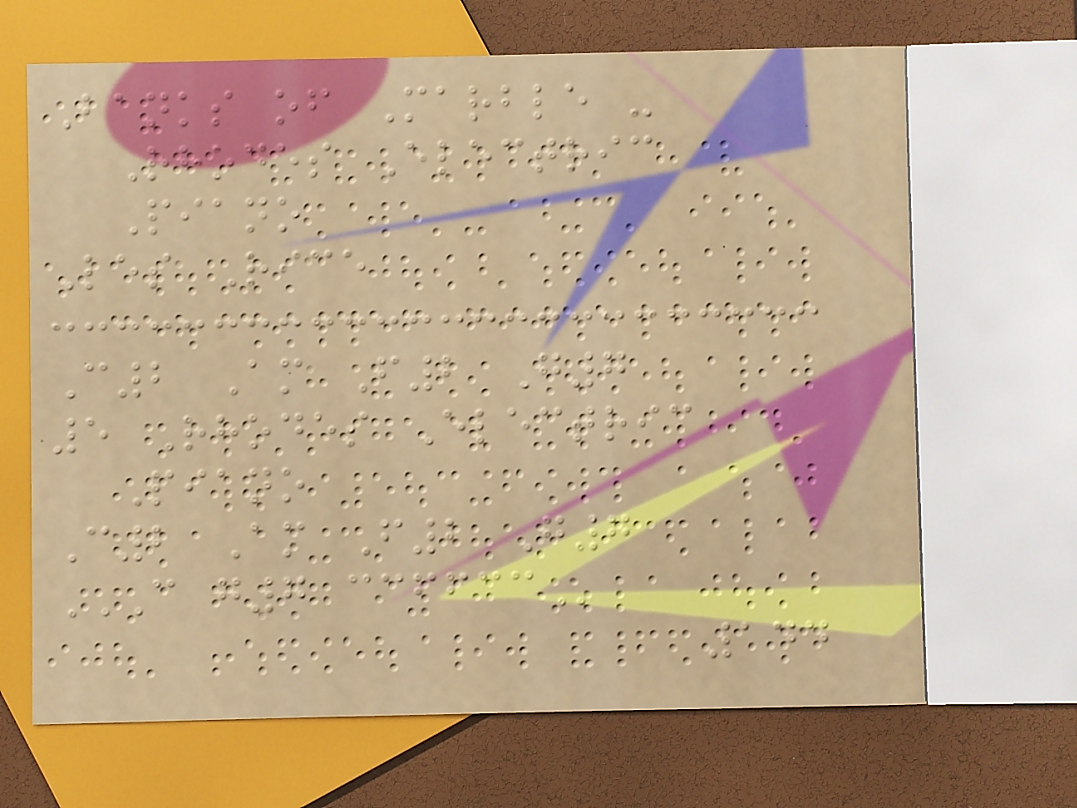Banks of Marble -
Rhodes Electric
Piano
Les Rice
C2 Am F2 G7
5 Rhodes Electric
Piano
C2 Am F2 G7
C G7 CCFFCC
144
